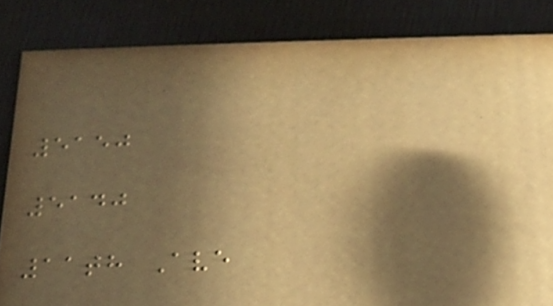5150
5140
11th Ave
